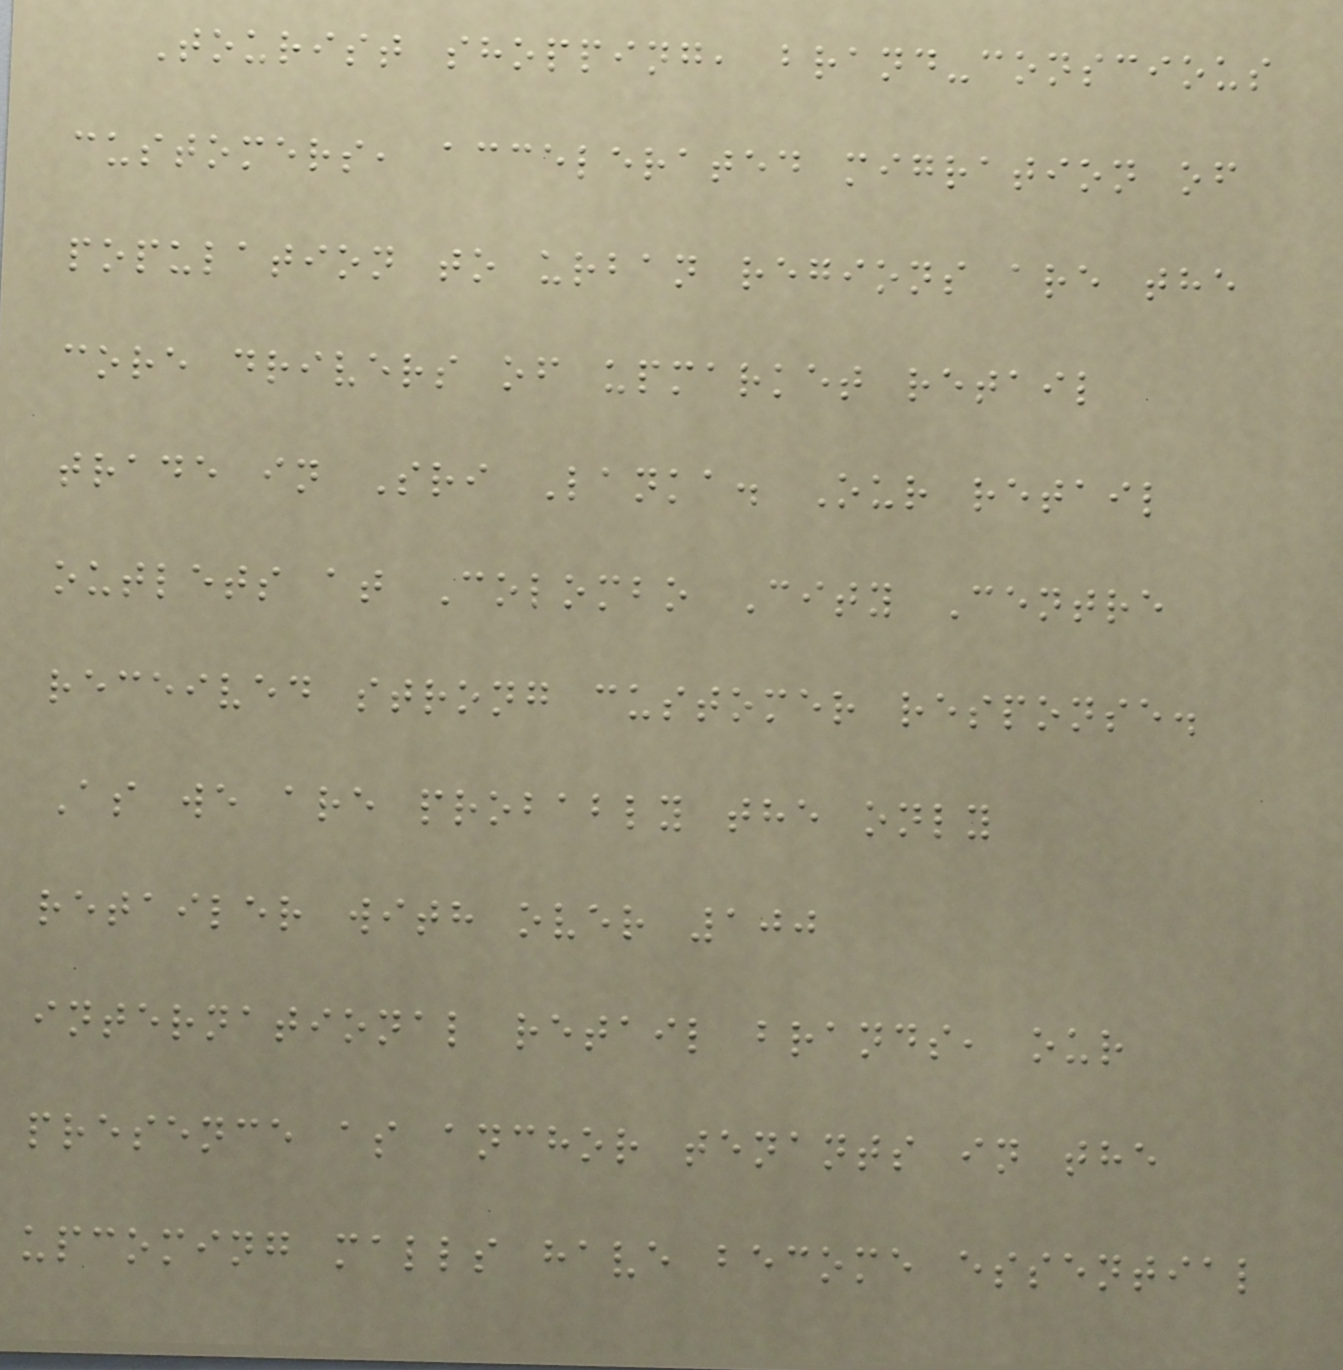Tourist shopping, brand-conscious
customers, accelerated migration of
population to urban regions are the
core drivers of upmarket retail
trade in Sri Lanka. Our retail
outlets at Colombo City Centre
received strong customer response.
As we are probably the only
retailer with over 100
international retail brands, our
presence as anchor tenants in the
upcoming malls have become essential
